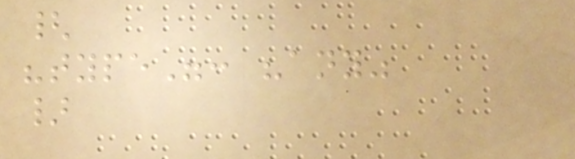{
"type": "any"
}
